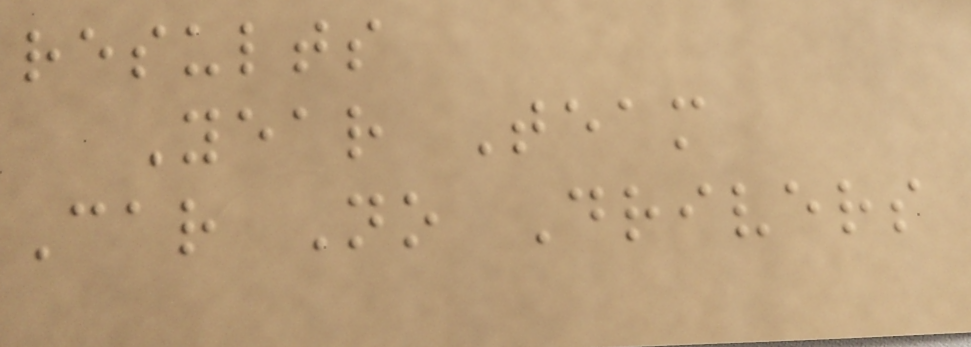results
Year Team
Car No Drivers
